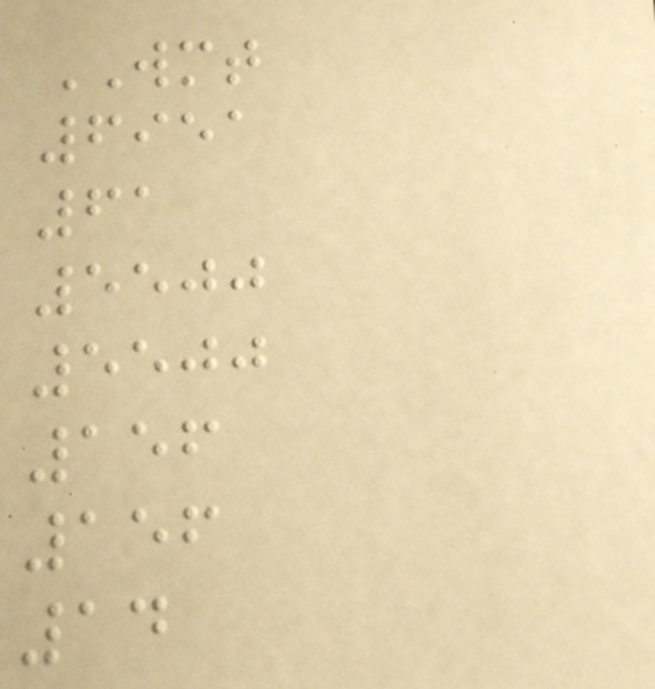WMT
6951
61
5500
5500
156
156
14
